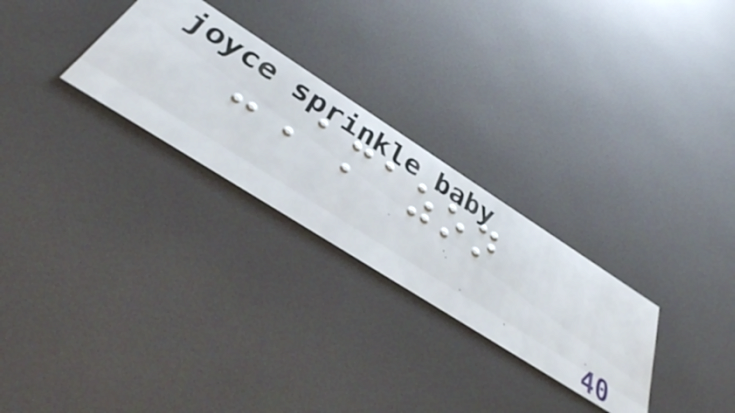-Amazon
